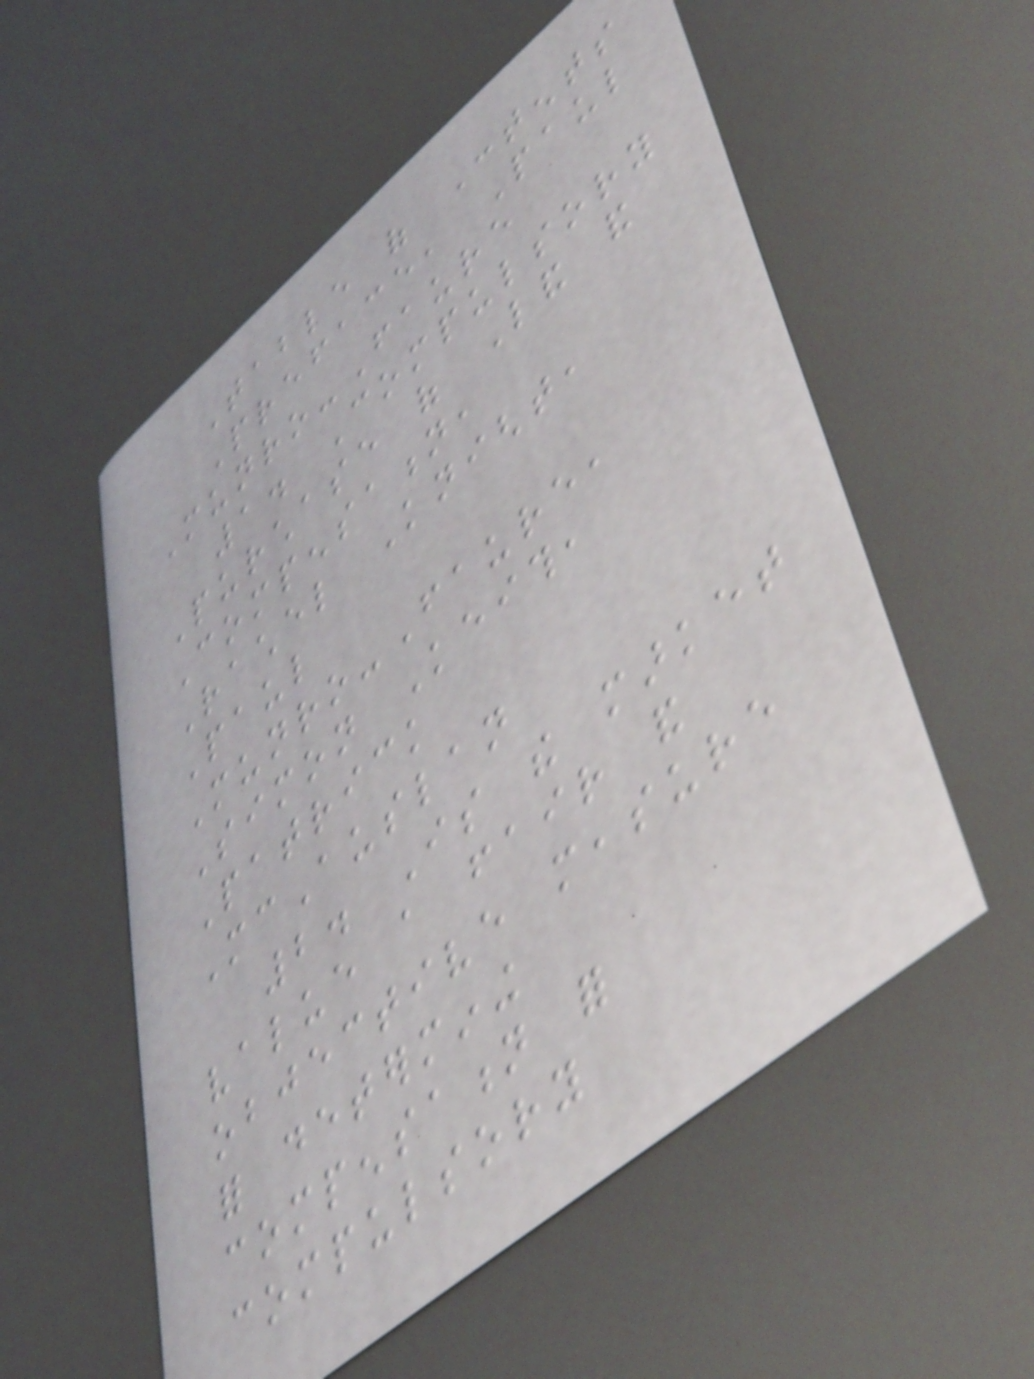Table of Contents
Preface, Paul
Munro-Faure
1. Compulsory
Purchase of Land and
Compensation,
Rachel Knight,
Paul
Munro-Faure,
Simon Keith,
Patrick
McAuslan
2. Is the market
value a fair and
objective measure
for determining
compensation for
compulsory
